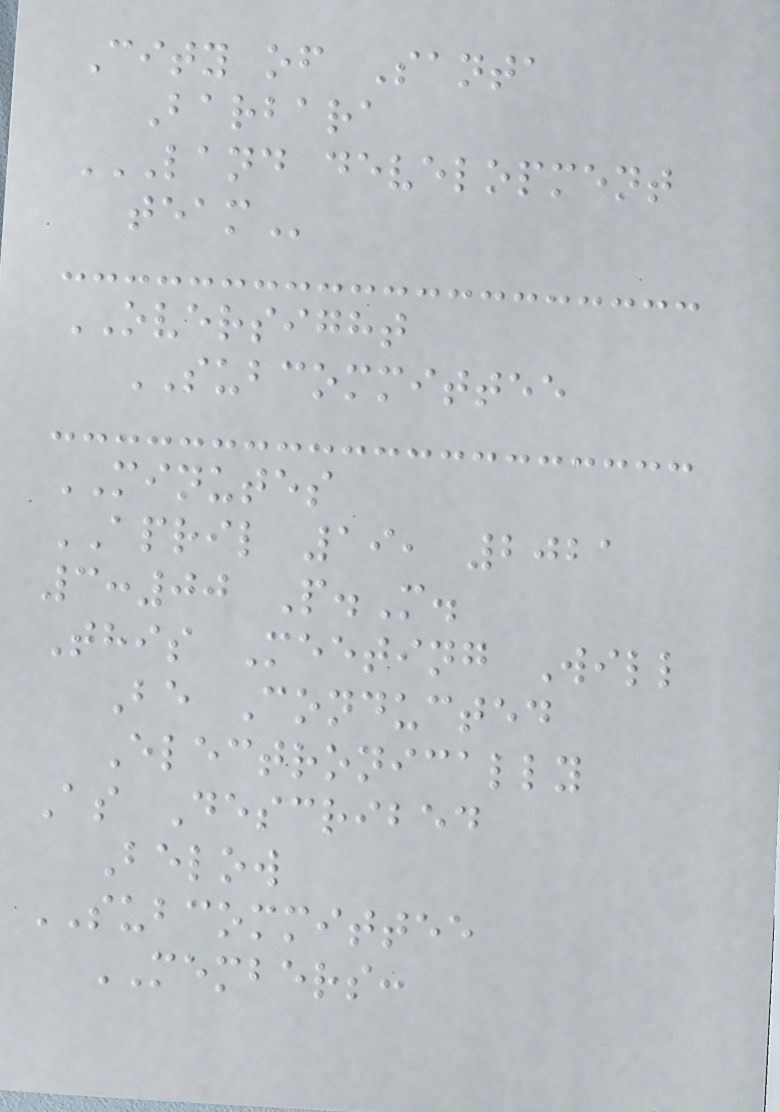City of Santa
Barbara
LAND DEVELOPMENT
TEAM
OVERSIGHT
SUBCOMMITTEE
MINUTES
APRIL 19, 2021
3:00 P.M.
This Meeting Will
Be Conducted
Electronically
As Described
Below
SUBCOMMITTEE
MEMBERS:
